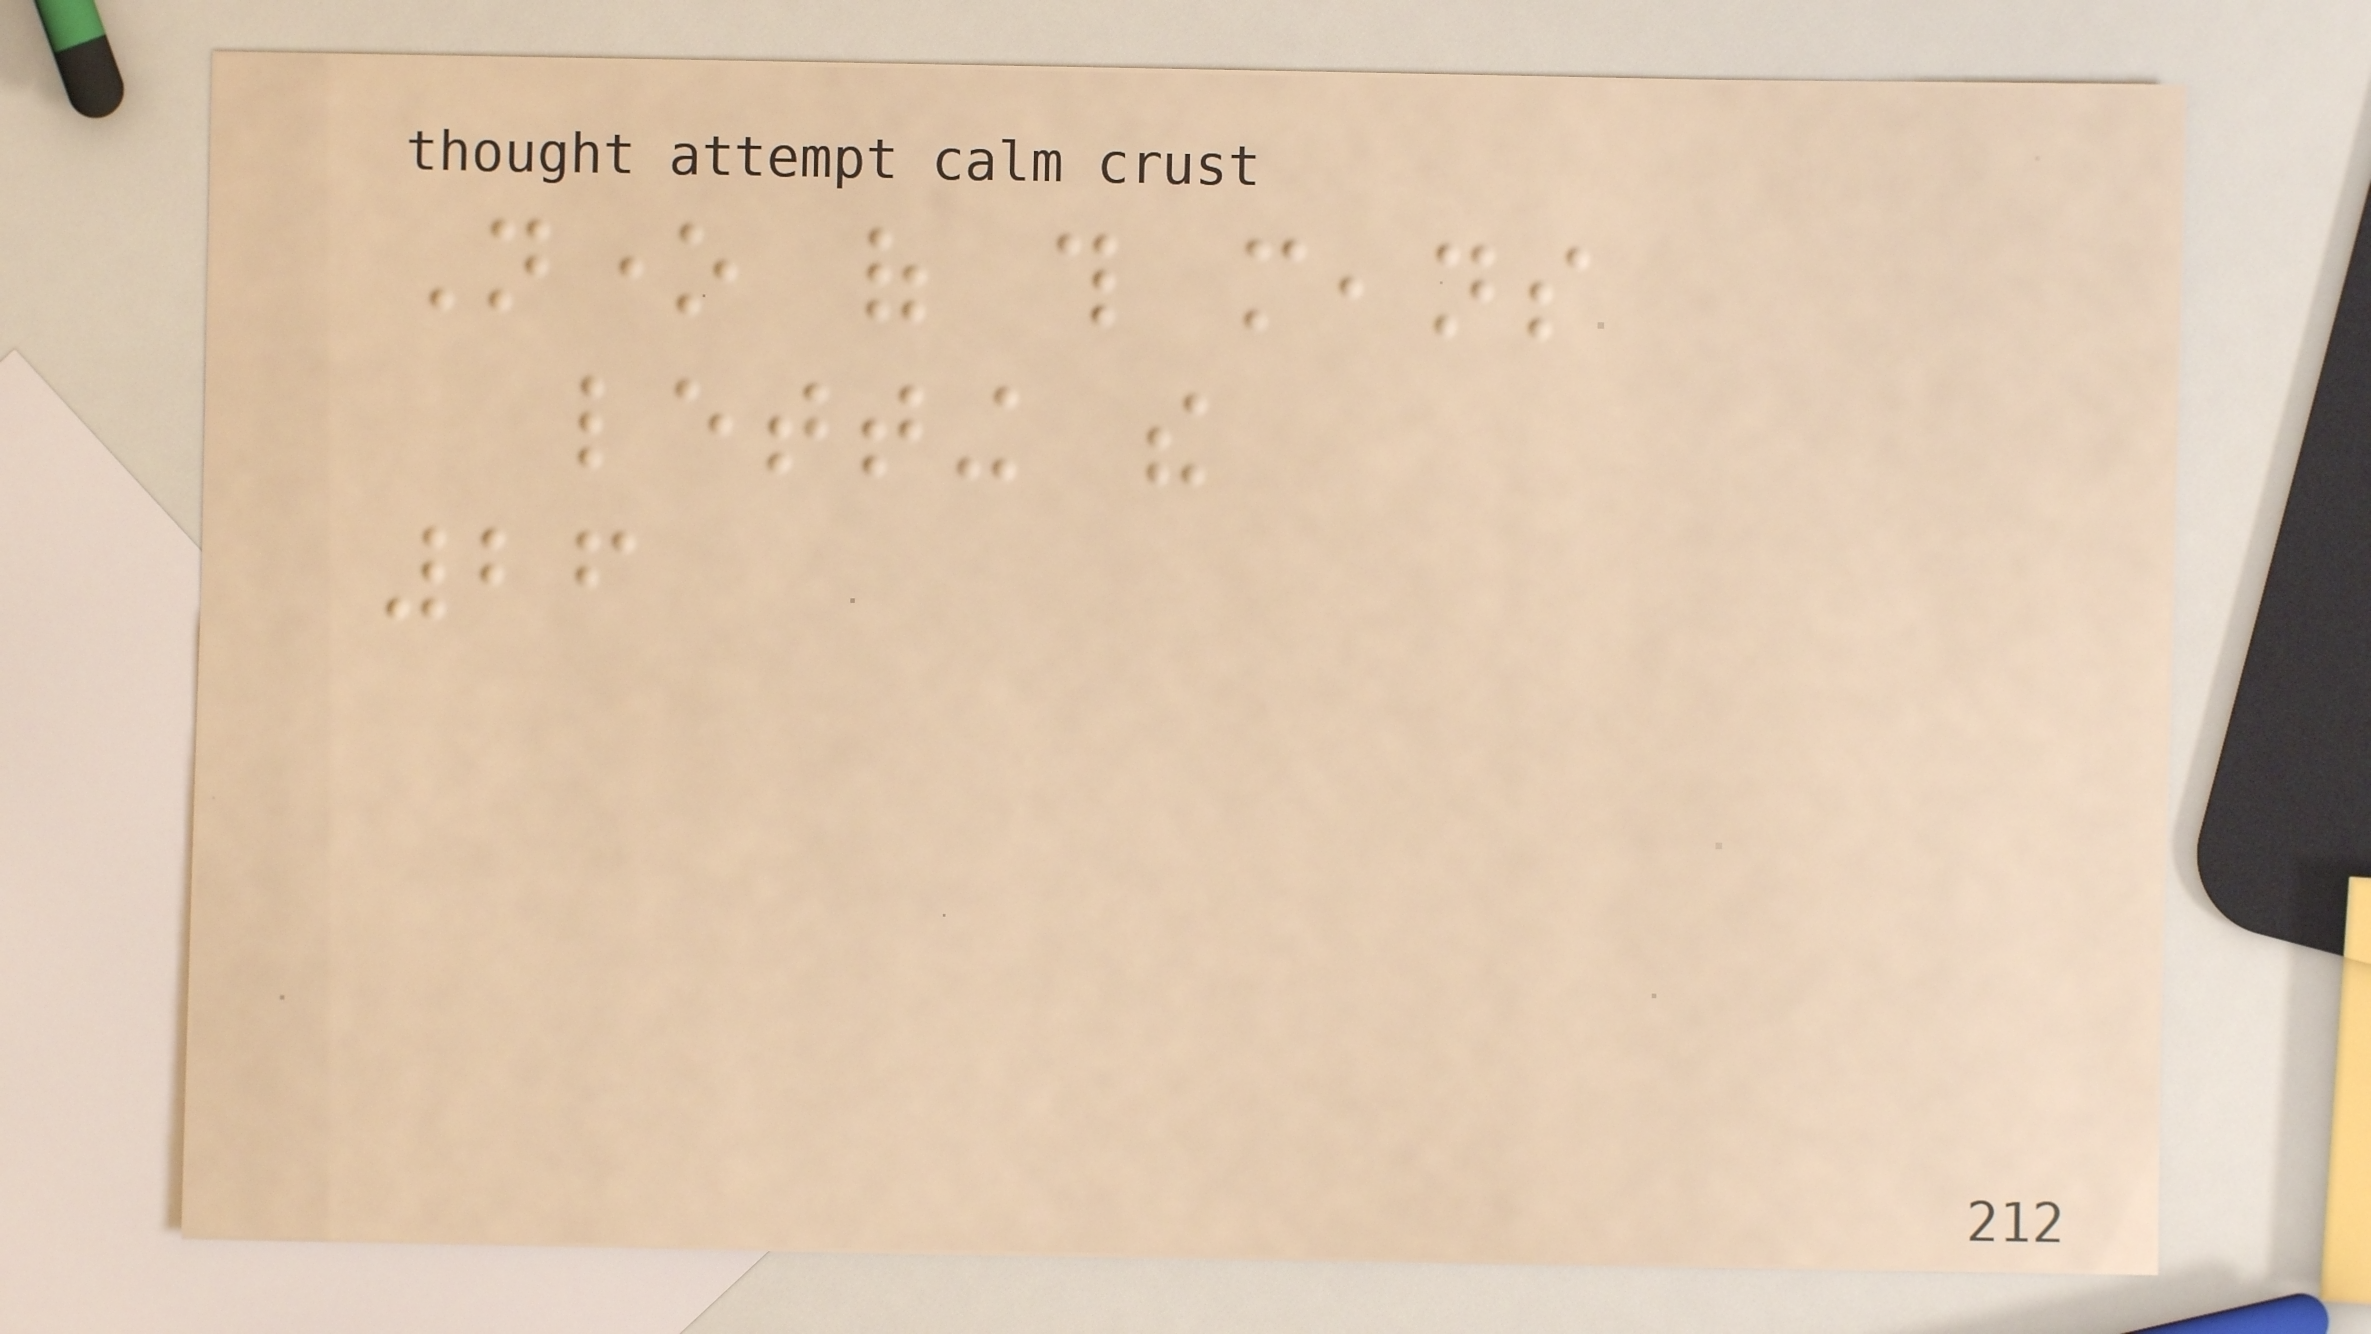None of this means
letting the
26
